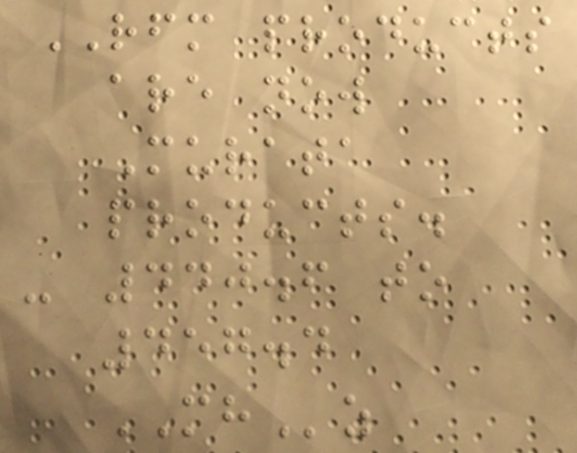RFM products
are now
Murata
products.
- 440.6 to
457.4
MHz
